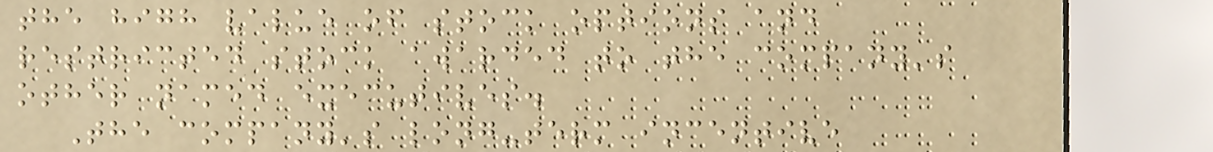the high value of stock options and
restricted stock awarded to the company's
other named executives.
The company's long-term incentive
